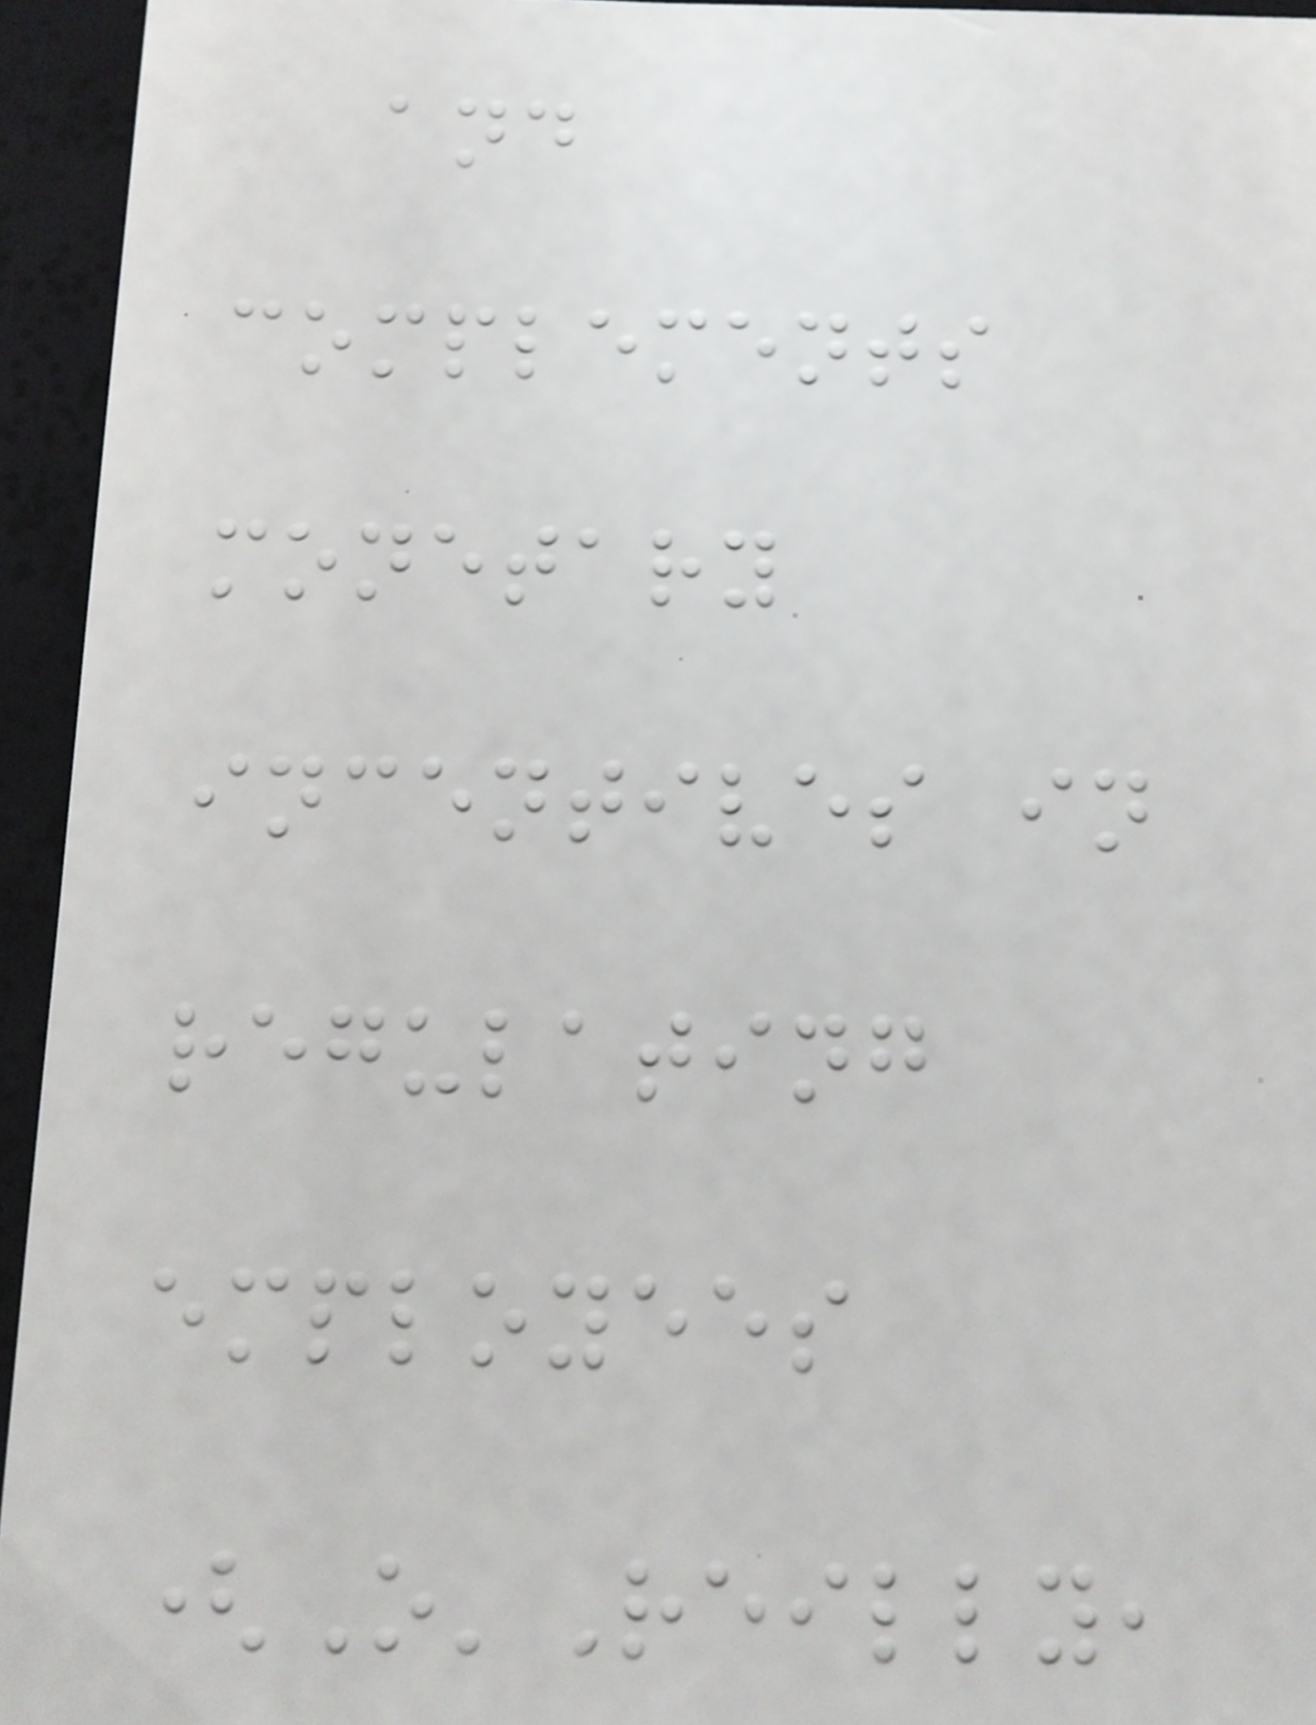and
complements
monetary
incentives in
regulating
employees
(O'Reilly,
